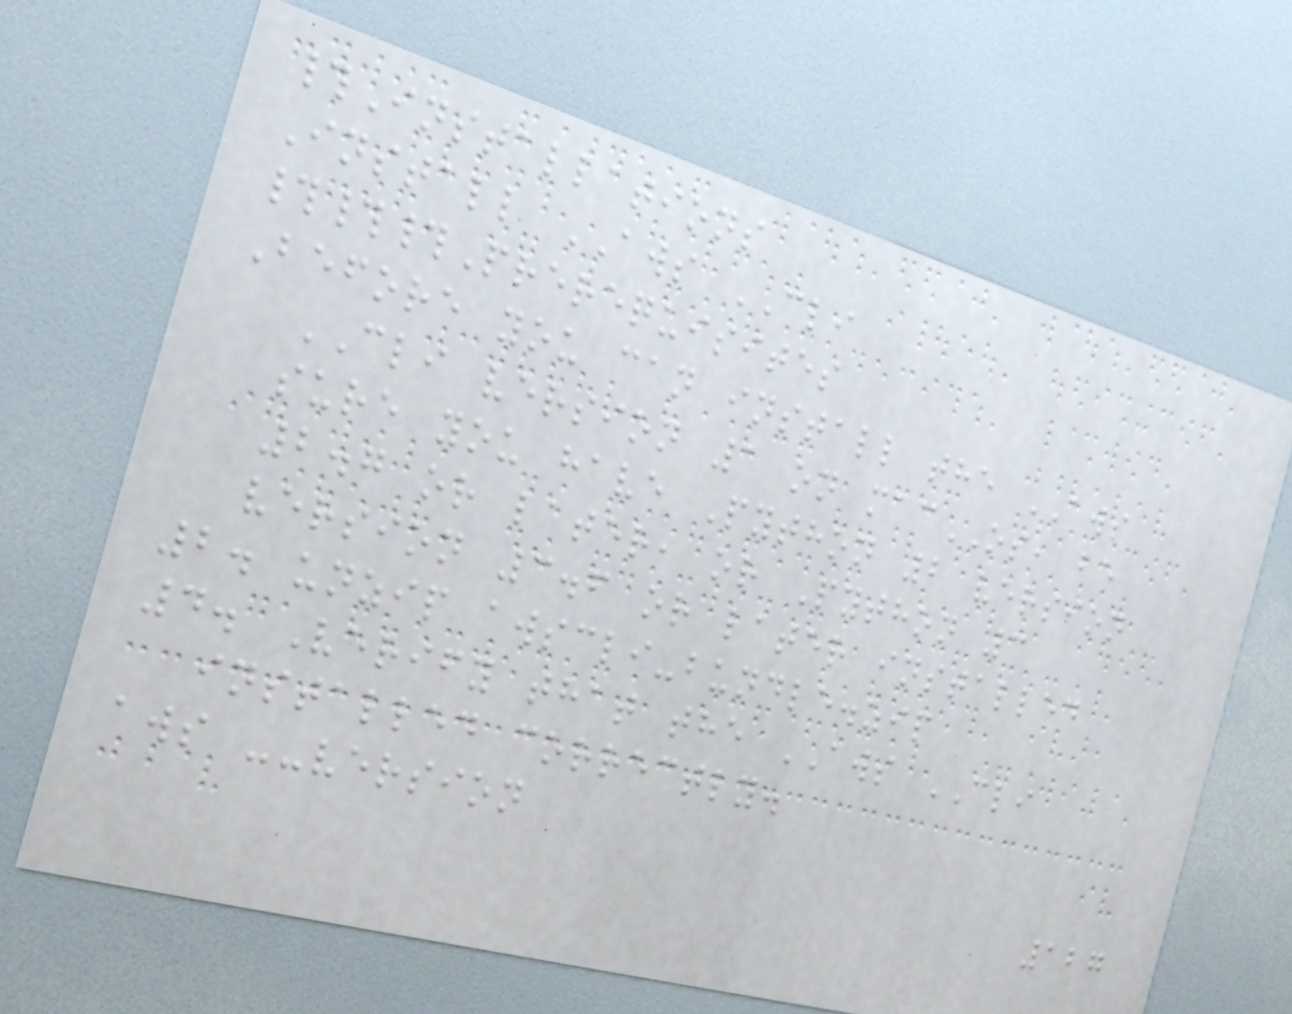#Installations
Install AWS CLI
###Prerequisites
Before you can install the AWS
CLI version 1 on macOS, be
sure you have Python 2 version
2.7 or later, or Python 3
version 3.6 or later installed
2. unzip awscli-bundle.zip
4. Verify that the AWS CLI
installed correctly.
aws --version
127
